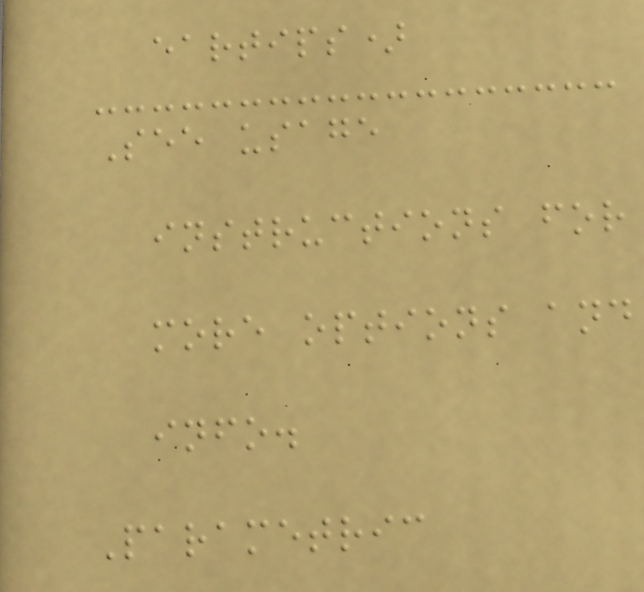eartips)
See usage
instructions for
more options and
info.
Parametric
